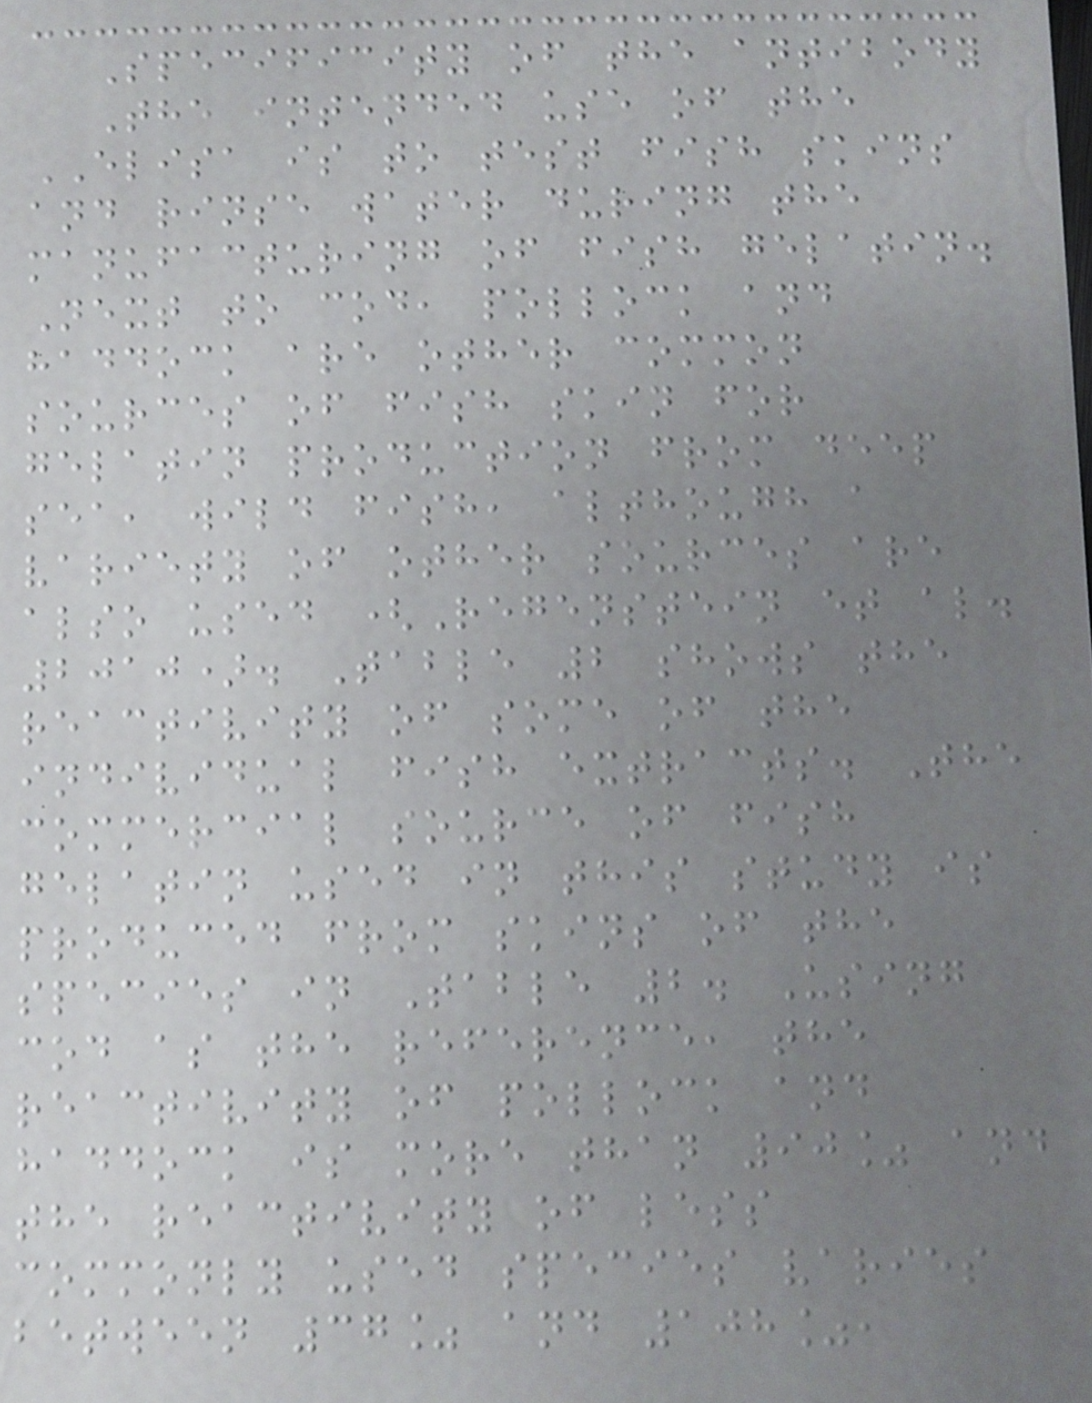Specificity of the antibody
The intended use of the
ELISA is to test fish skins
and rinse water during the
manufacturing of fish gelatin.
Next to cod, pollock and
haddock are other common
sources of fish skin for
gelatin production from deep
sea, wild fish, although a
variety of other sources are
also used (Regenstein et al.
2010). Table 2 shows the
reactivity of some of the
individual fish extracts. The
commercial source of fish
gelatin used in this study is
produced from skins of the
species in Table 2. Using
cod as the reference, the
reactivity of pollock and
haddock is more than 90% and
the reactivity of less
commonly used species varies
between 37% and 108%,
